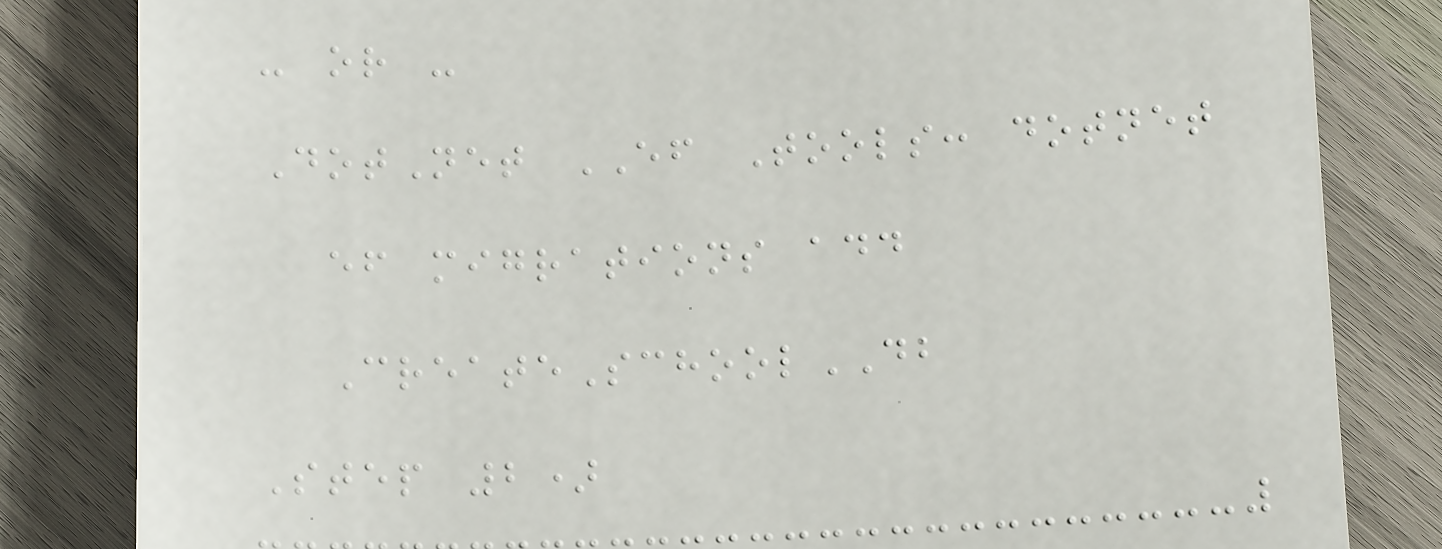- or -
DotNet EF Tools: dotnet
ef migrations add
CreateSchoolDB
Step 2)
